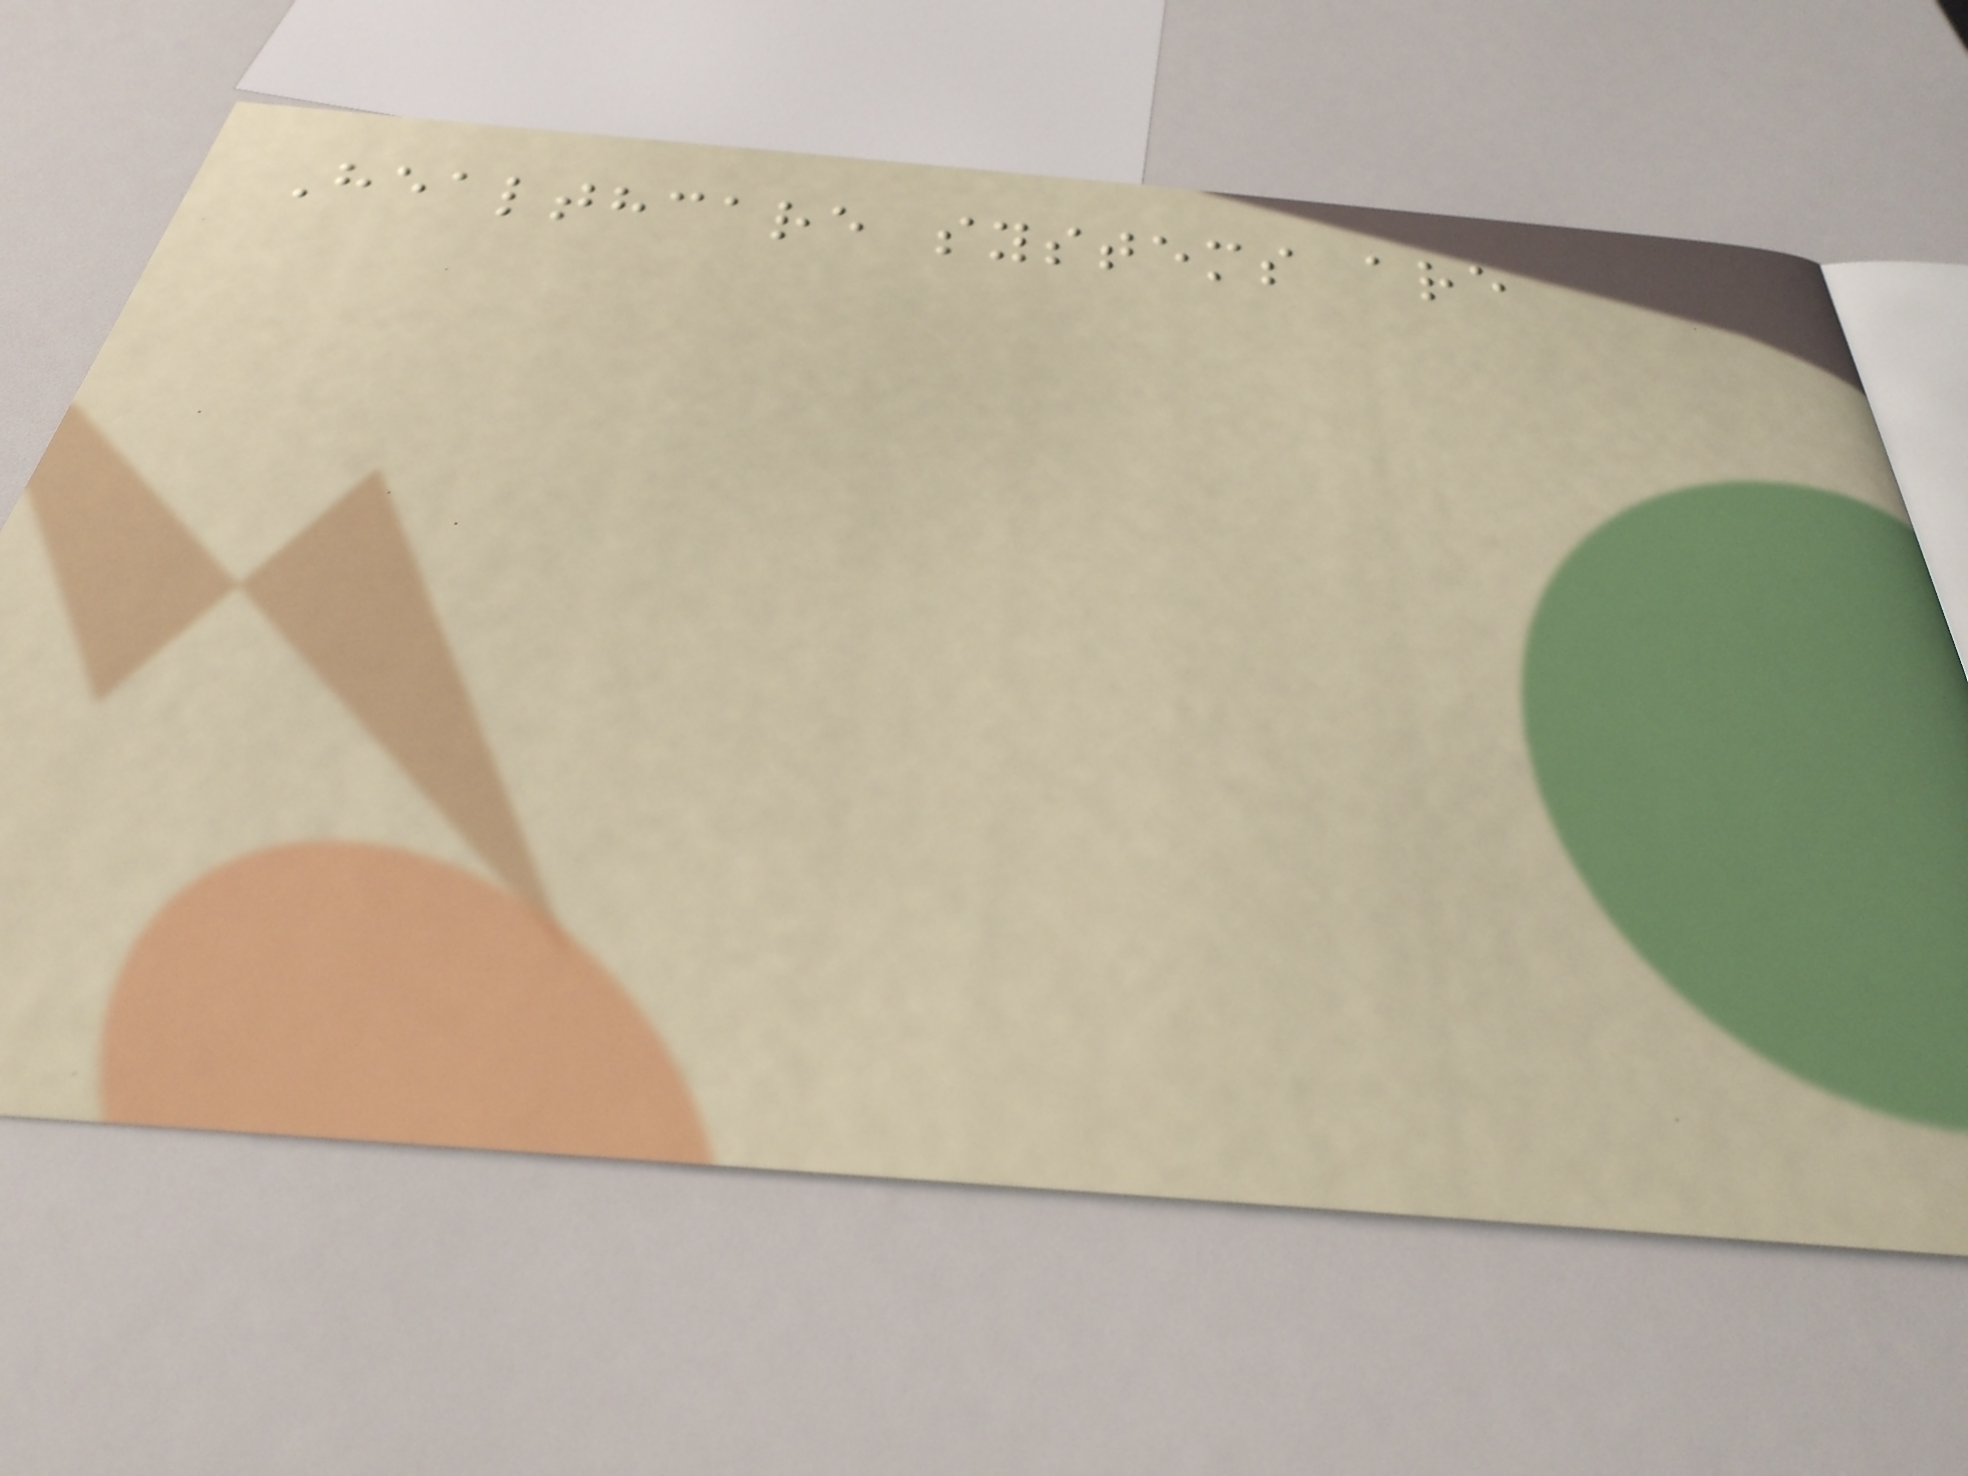Healthcare systems are
